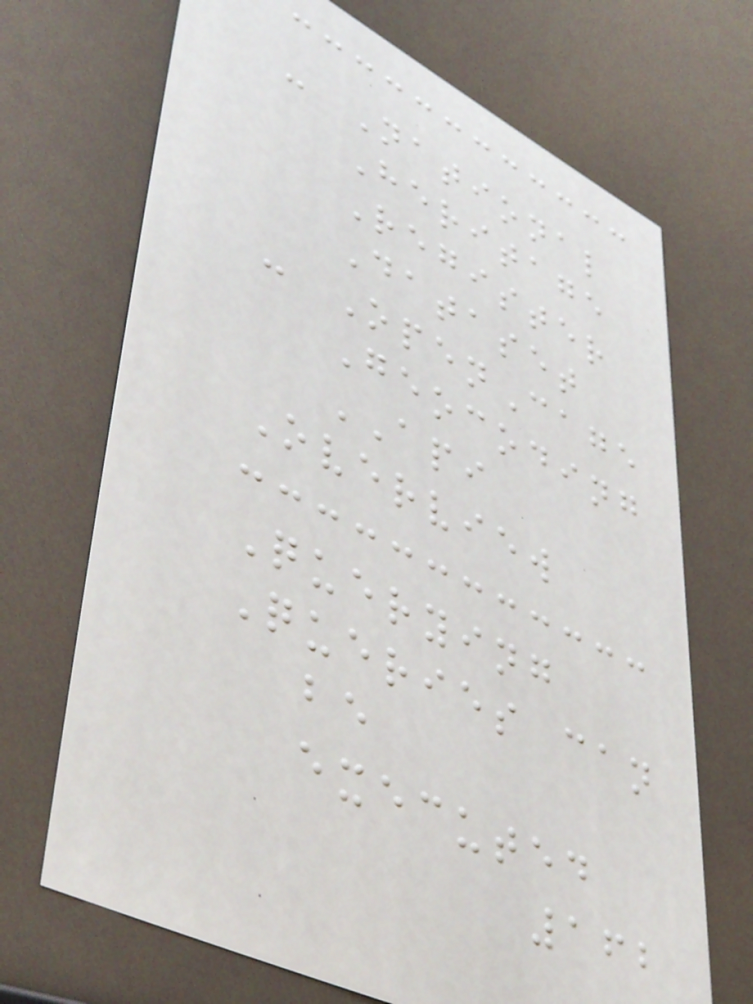- National
Heritage
Register
Dataset
- OpenCage
Geocoding
API
Overview
Querying
Queries can
be
executed
162
